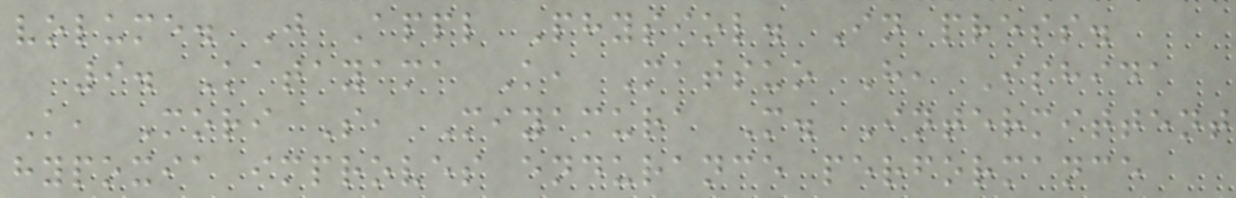volume. J Appl Physiol. In press.
9. Katayama K, Matsuo H, Ishida
K, Mori S, Miyamura M. Intermittent
hypoxia improves endurance performance
